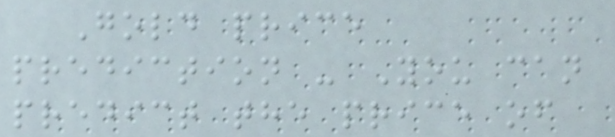Gold price
prediction - You can
predict the price of
